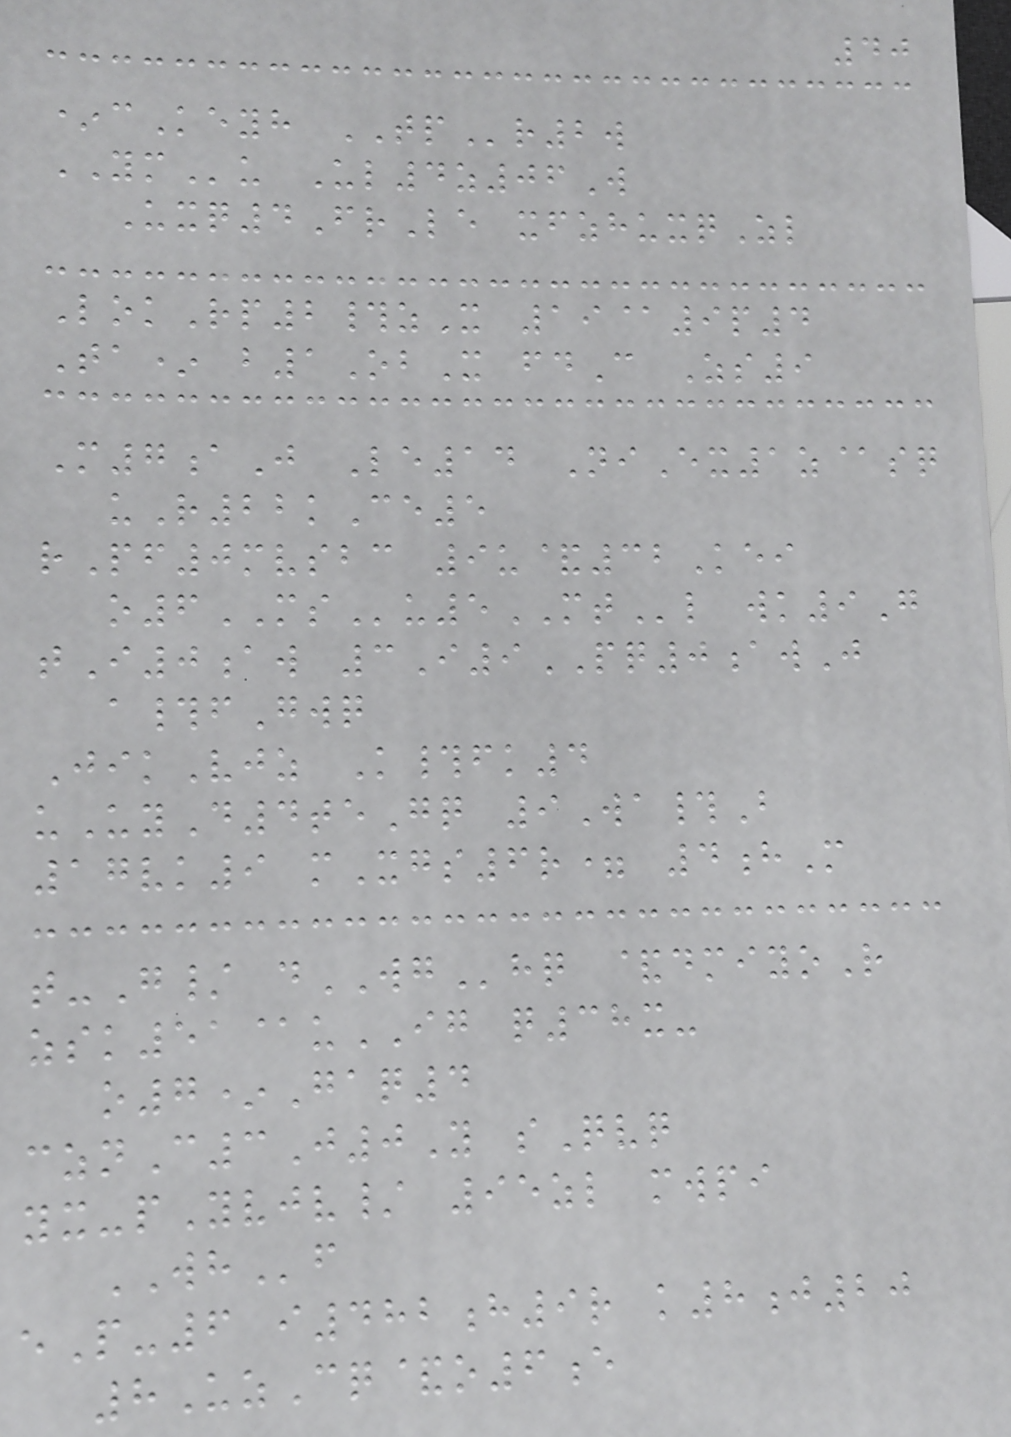40
*cKeyh TPr2w
YMu Ul4z06W
Uxq4FrLe xfzhuxqZl
LokRp2#zX 19@9p4
Ta* b1ObX fdC Zs9
M7aJ Le14 NiEx1z@sq
uR22kCe5
rPf0mvsbc 9u&32Kei
o6MSu5MTl wk9G
tI0aw 3I9PQ0awJ
a#fGwq
JikVjz K#fk4
uUyD4teGq 9Wa#B
17vk9 mXgs6r= 4hM
t-G/ dWGhq &dmiyoR
zsk51@uIG q38x-
o7*Gaq4
cznC3J0Y sQvq
yx-pYvjv/ 95zl mwpi
WHf
eP-6 i482h9r k8j20
8UzCq&o6e
